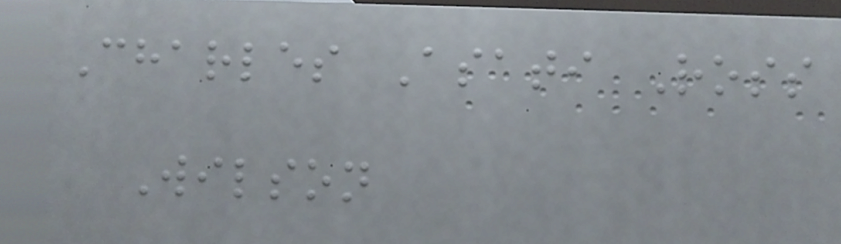Charles Asati Ross
Wilson
